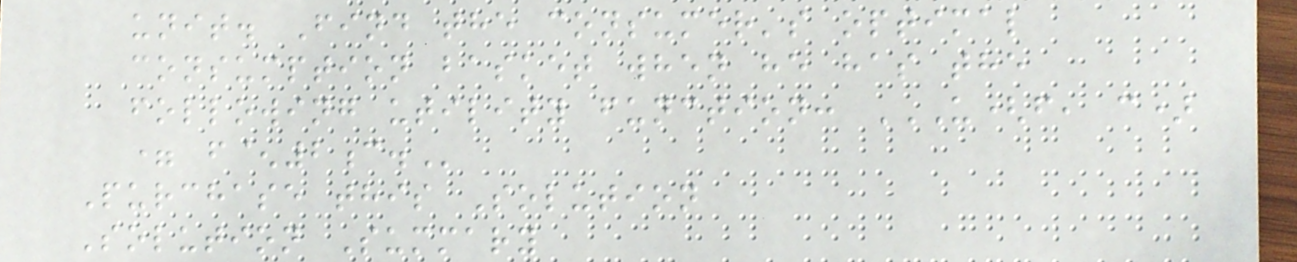unit. Find the consumer's optimal
consumption basket when he has the
following utility function: U(F, C)
= F^2C.
Purchase this Solution
Solution Summary
